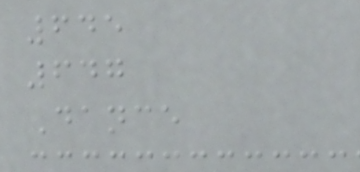645
647
Dance
